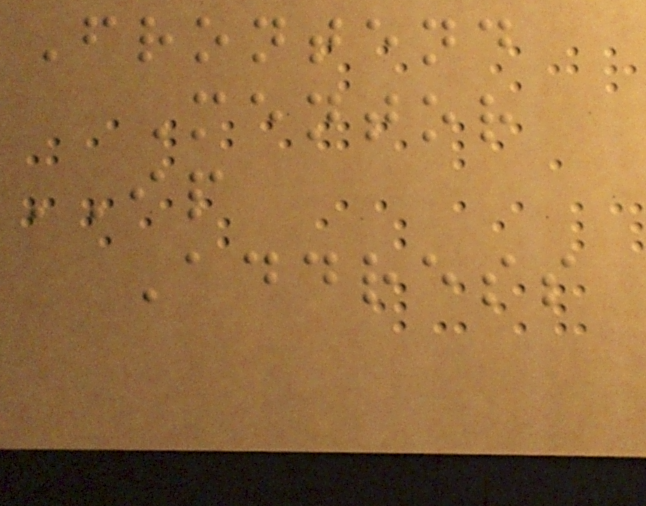Frontend
Mentor
IP
Address
